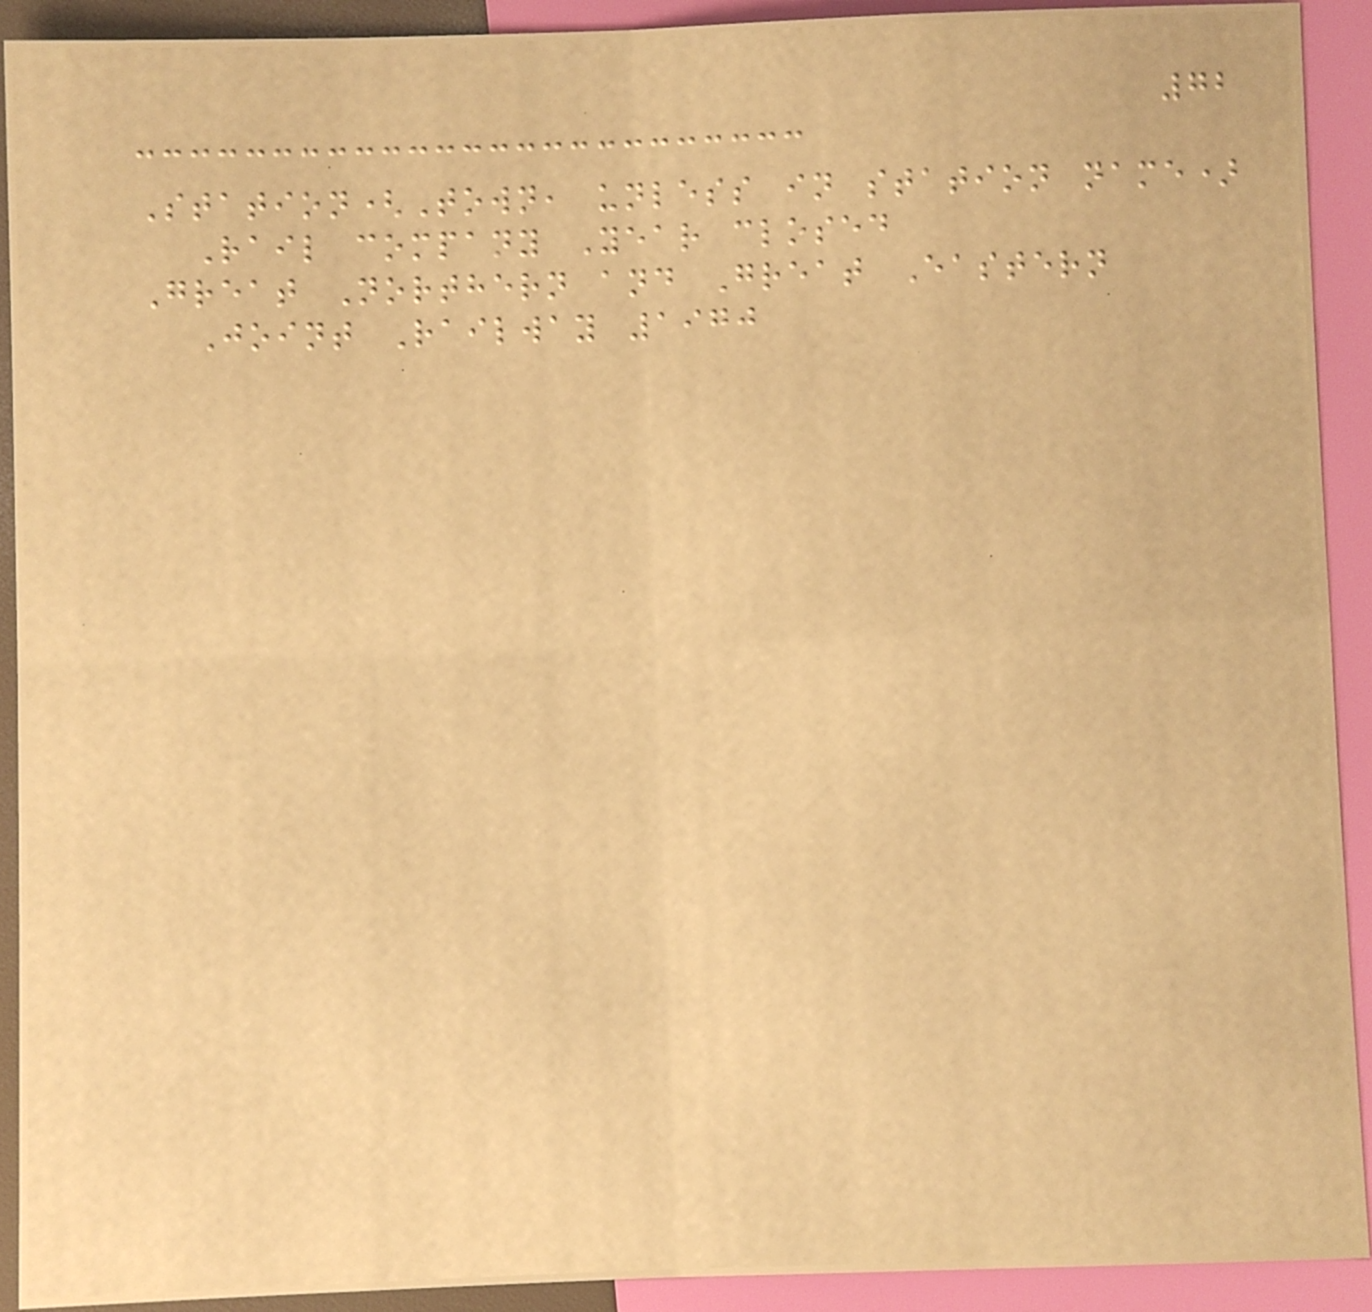72
Station(Town, unless in station name)
Rail company Year closed
Great Northern and Great Eastern
Joint Railway 1970
